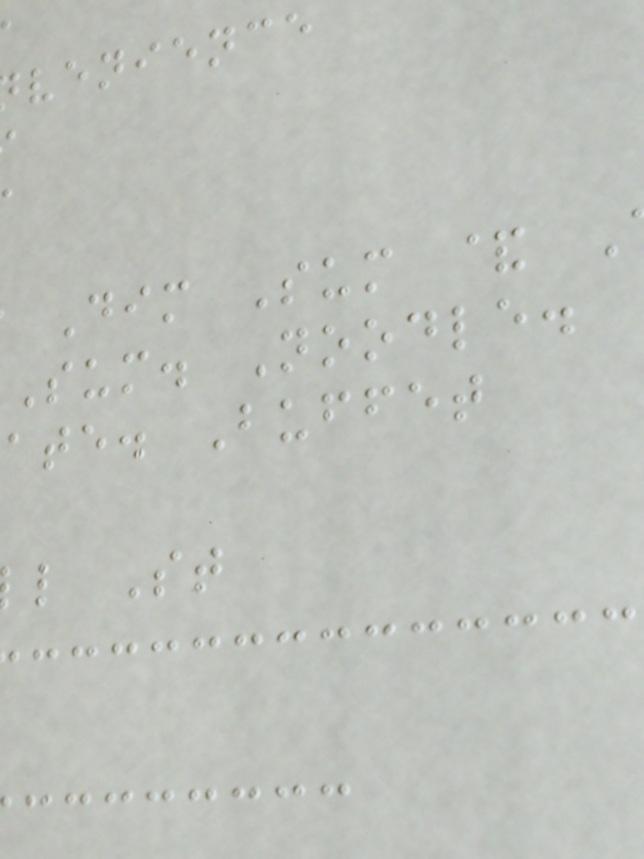venience
Dim Sum &
Sum. Noodle.
ate. Buffet
l St
